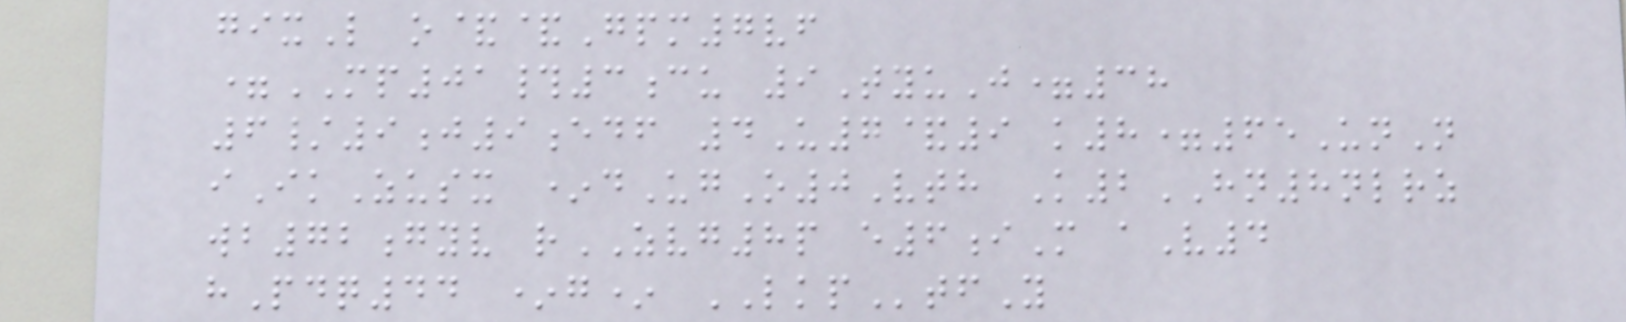gixL o&&Gpm7vf
=MP01#3cu 9TyuJ=38
6/9j9edf 4U7&9 k8=65UnN
iIkZusx *dUgO0Vth K2HN8nlrz
wb72gyv rZVG8p e6iM aV4
hPdq44 *g* LKPtfY
